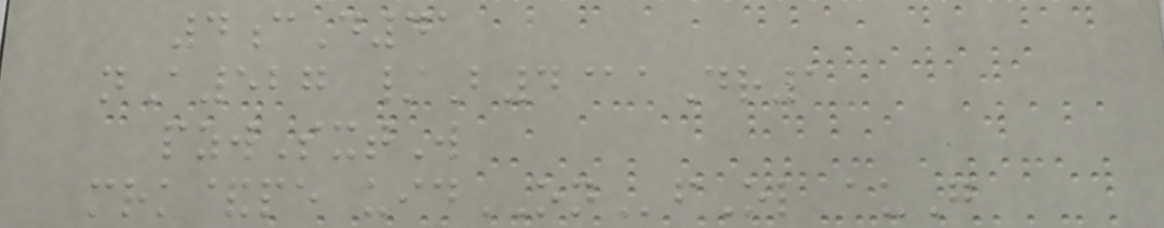4cD41
nA527 /B4@aDr1
pzwSxtW
mrk&pe uidONfOl auG
